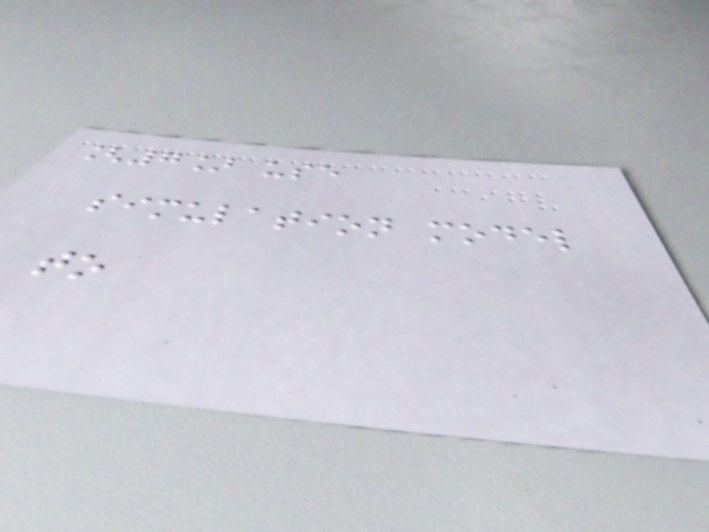[7] use
simulation model
to
